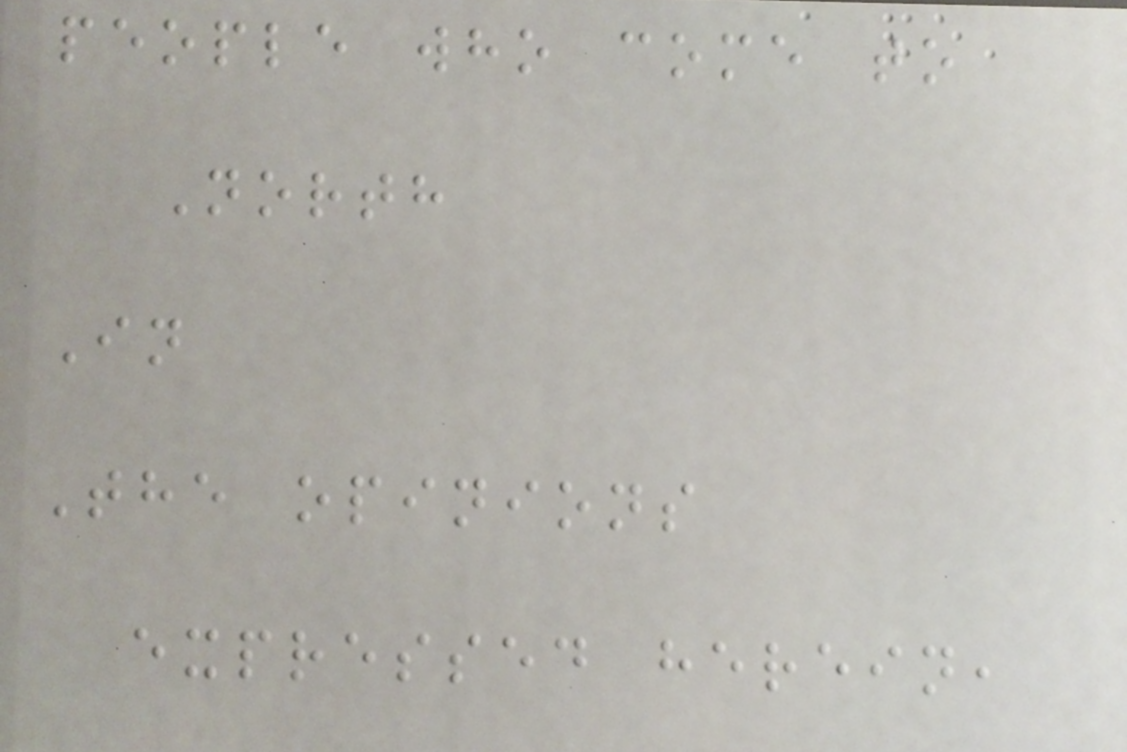people who come to
North
In
The opinions
expressed herein,
